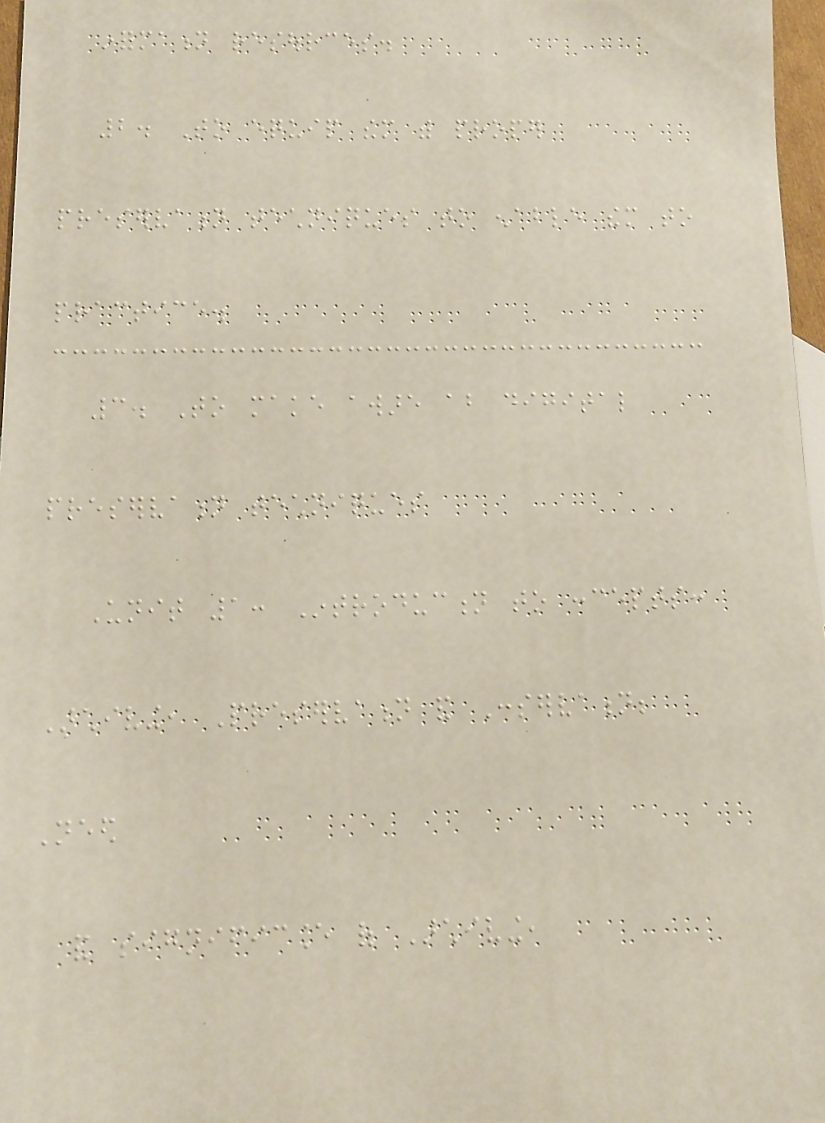information resources.
2. To equip them with proper
preservation techniques to enable them to
practice.
3. To make aware about digital
preservation techniques
Unit 1: Introduction to concepts:
Archiving, Preservation and Conservation;
Need
and significance of Archiving,
